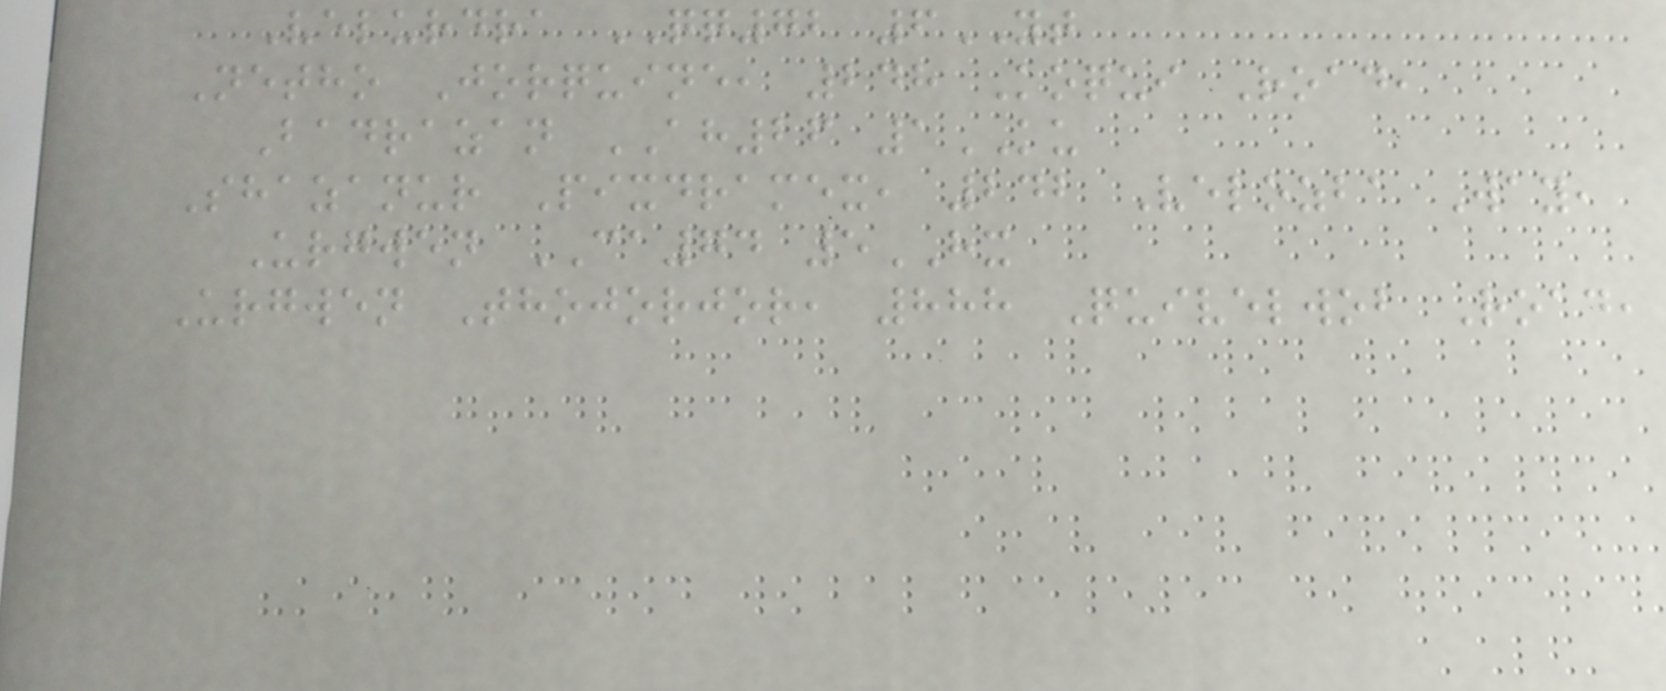Velurdra QQ72 6YT
Netho Jorquine, 248 Koqui Road,
Badrazan AH26 1KU
Shazanur Pixdramex, 242 Velozba Way,
Urgwen CA74 5HX
Urgwen Thojorjor, 888 Quivelwob Road,
